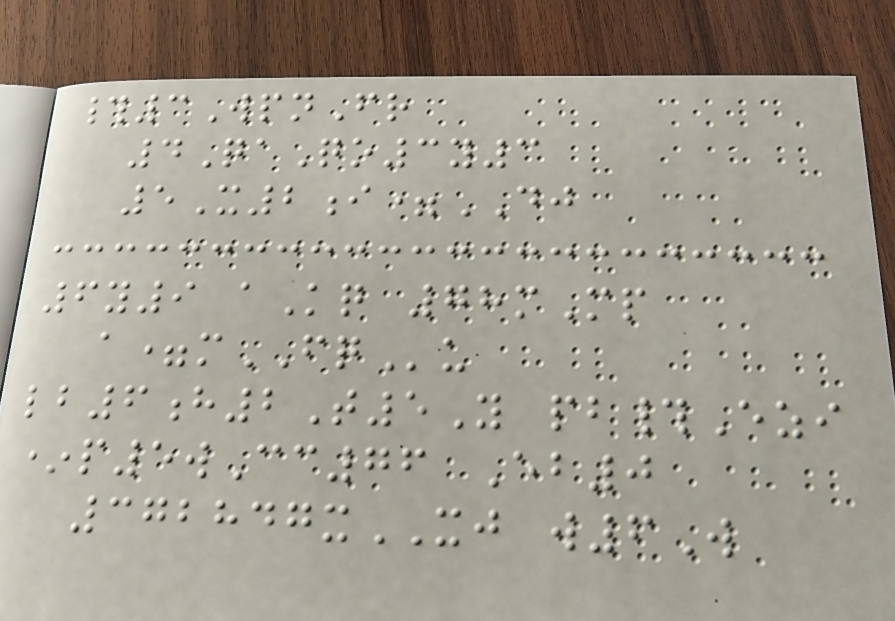#3WpnFr
4QaQo3y3
5X2i=DJ
6y9 aKq 78mMp
a=mFQu
lb6h2T5Y pb#Ezi
*p5wCc76 Eb0
372847xXJ w6W
